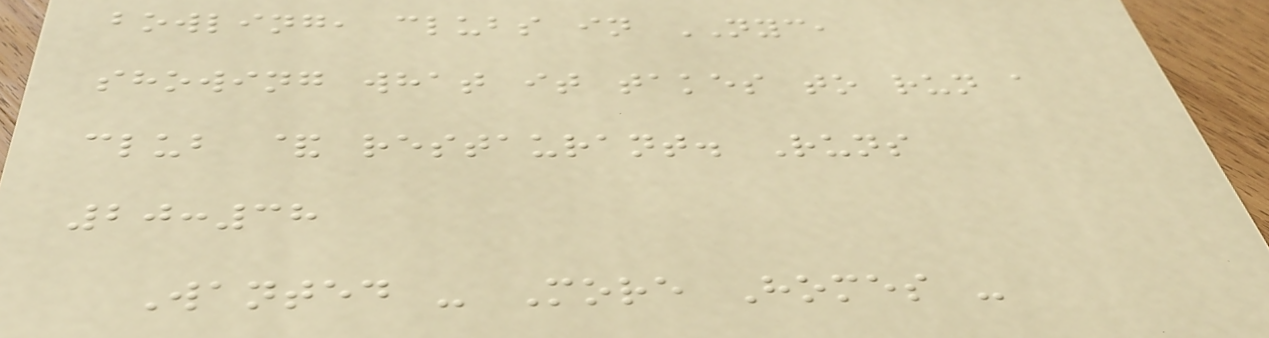bowling, clubs in NYC,
showing what it takes to run a
club & restaurant. Runs
20:38
Wanted - More Homes -
